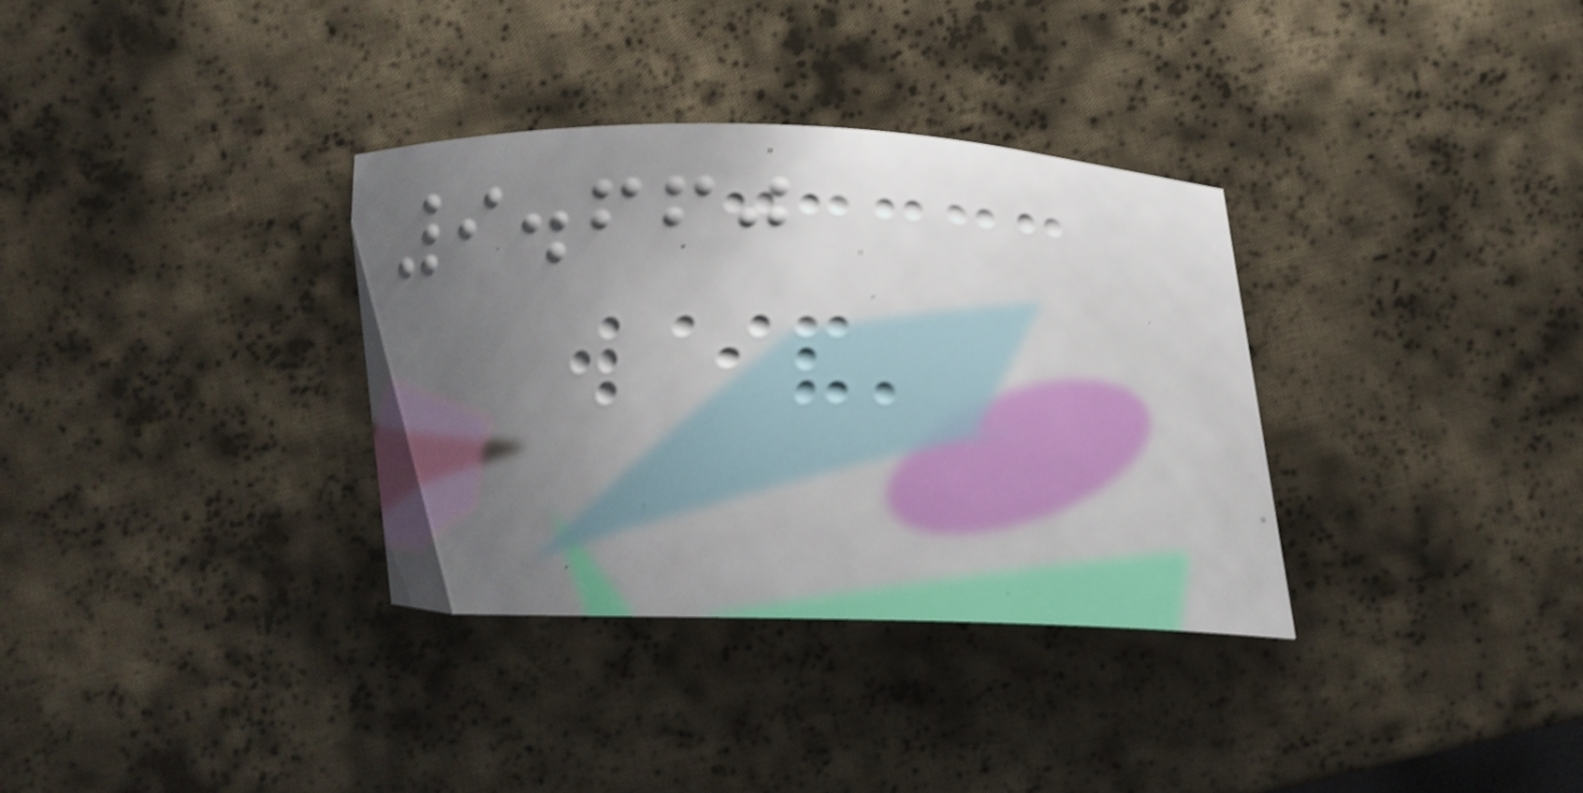9.660
